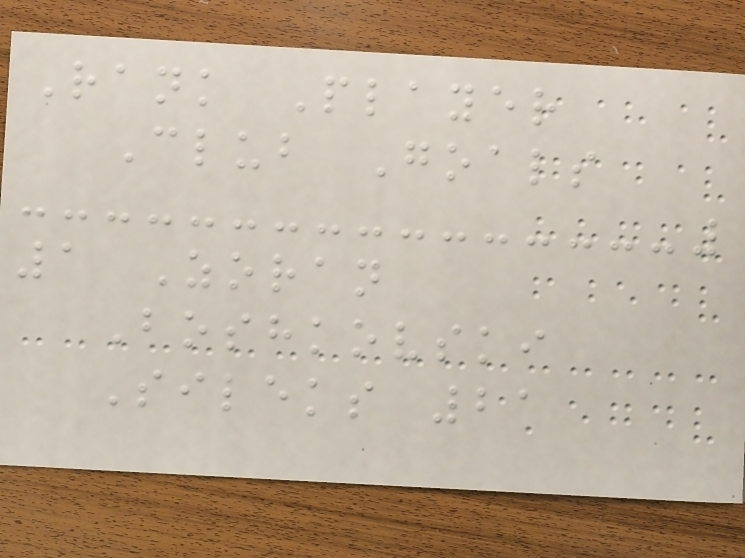Rank Player
Club Goals
1 Zoran
Boshkovski
Sileks 21
